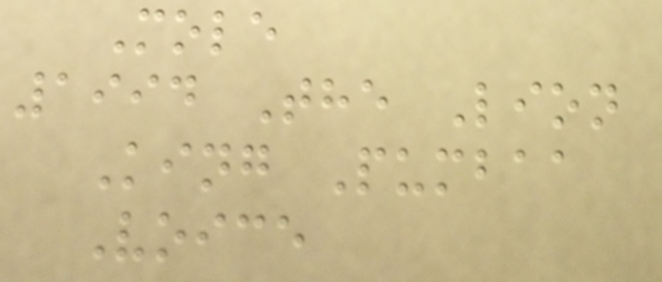Mole
1994 The Lion
King Pumbaa
Voice
